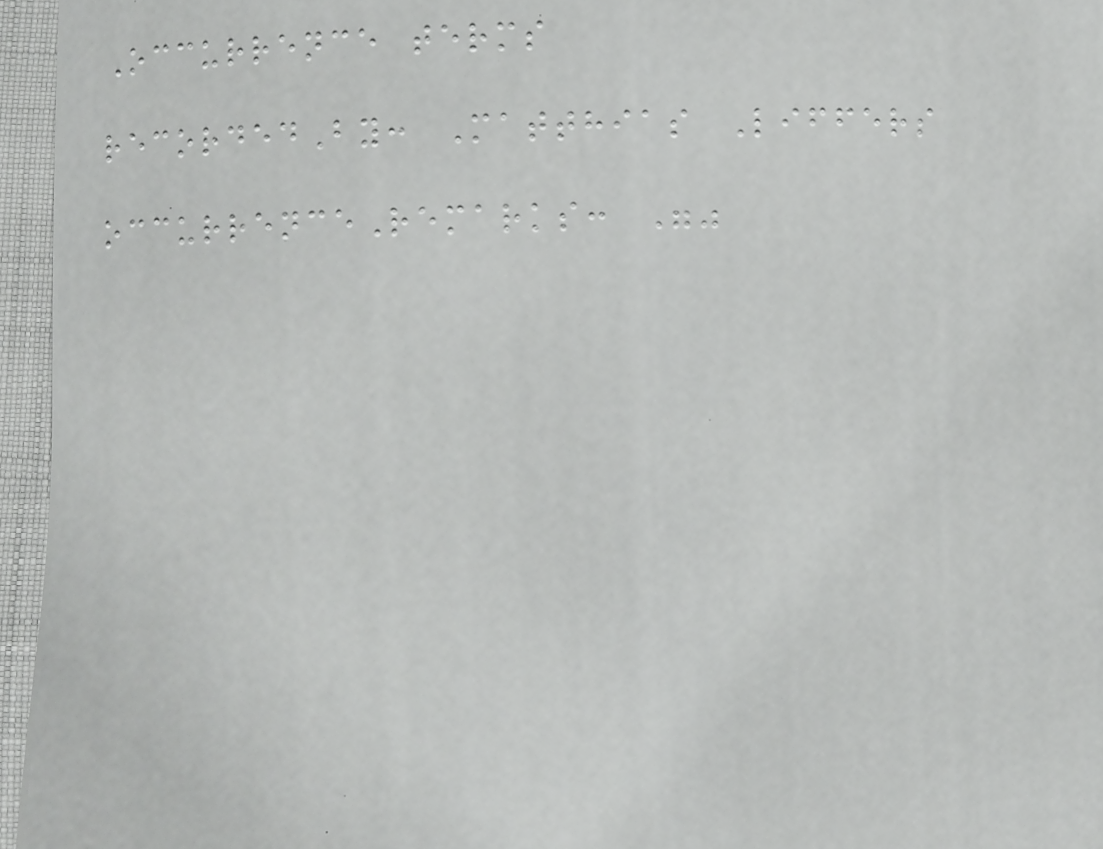Occurrence terms
recordedBy: Matthias Liffers
occurrenceRemarks: ""
